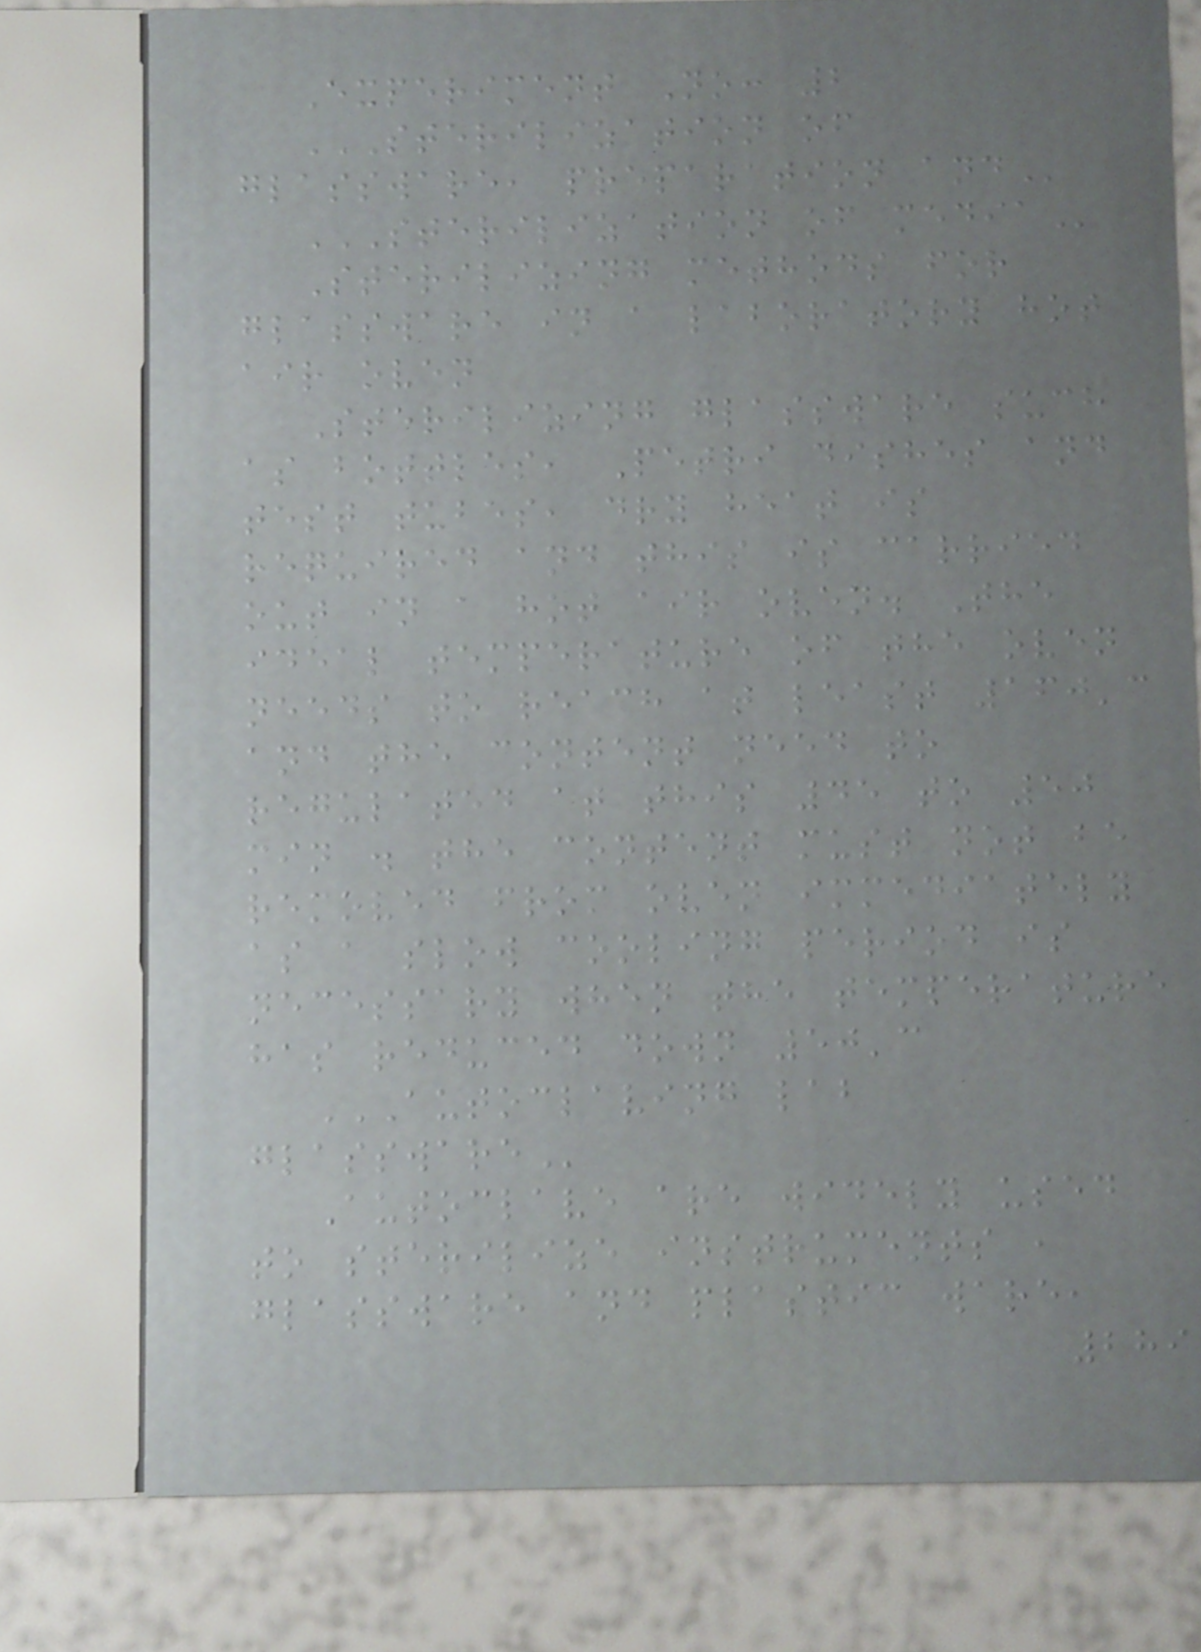Experiment No: 2
STERILIZATION OF
GLASSWARE, PREPARATION AND
STERILIZATION OF MEDIA
Sterilizing methods for
glassware in a laboratory hot
air oven
Sterilizing glassware such
as bottles, Petri dishes and
test tubes, dry heat is
required and this is carried
out in a hot air oven. The
ideal temperature of the oven
needs to reach at least 160'c
and the content need to
regulated at this 45 to 50
min . the content must not be
removed from oven immediately
as a slow cooling period is
necessary when the temperature
has reduced down 50'c
AUTOCLAVING LAB
GLASSWARE
Autoclave are widely used
to sterilize instruments ,
glassware and plastic ware,
289
